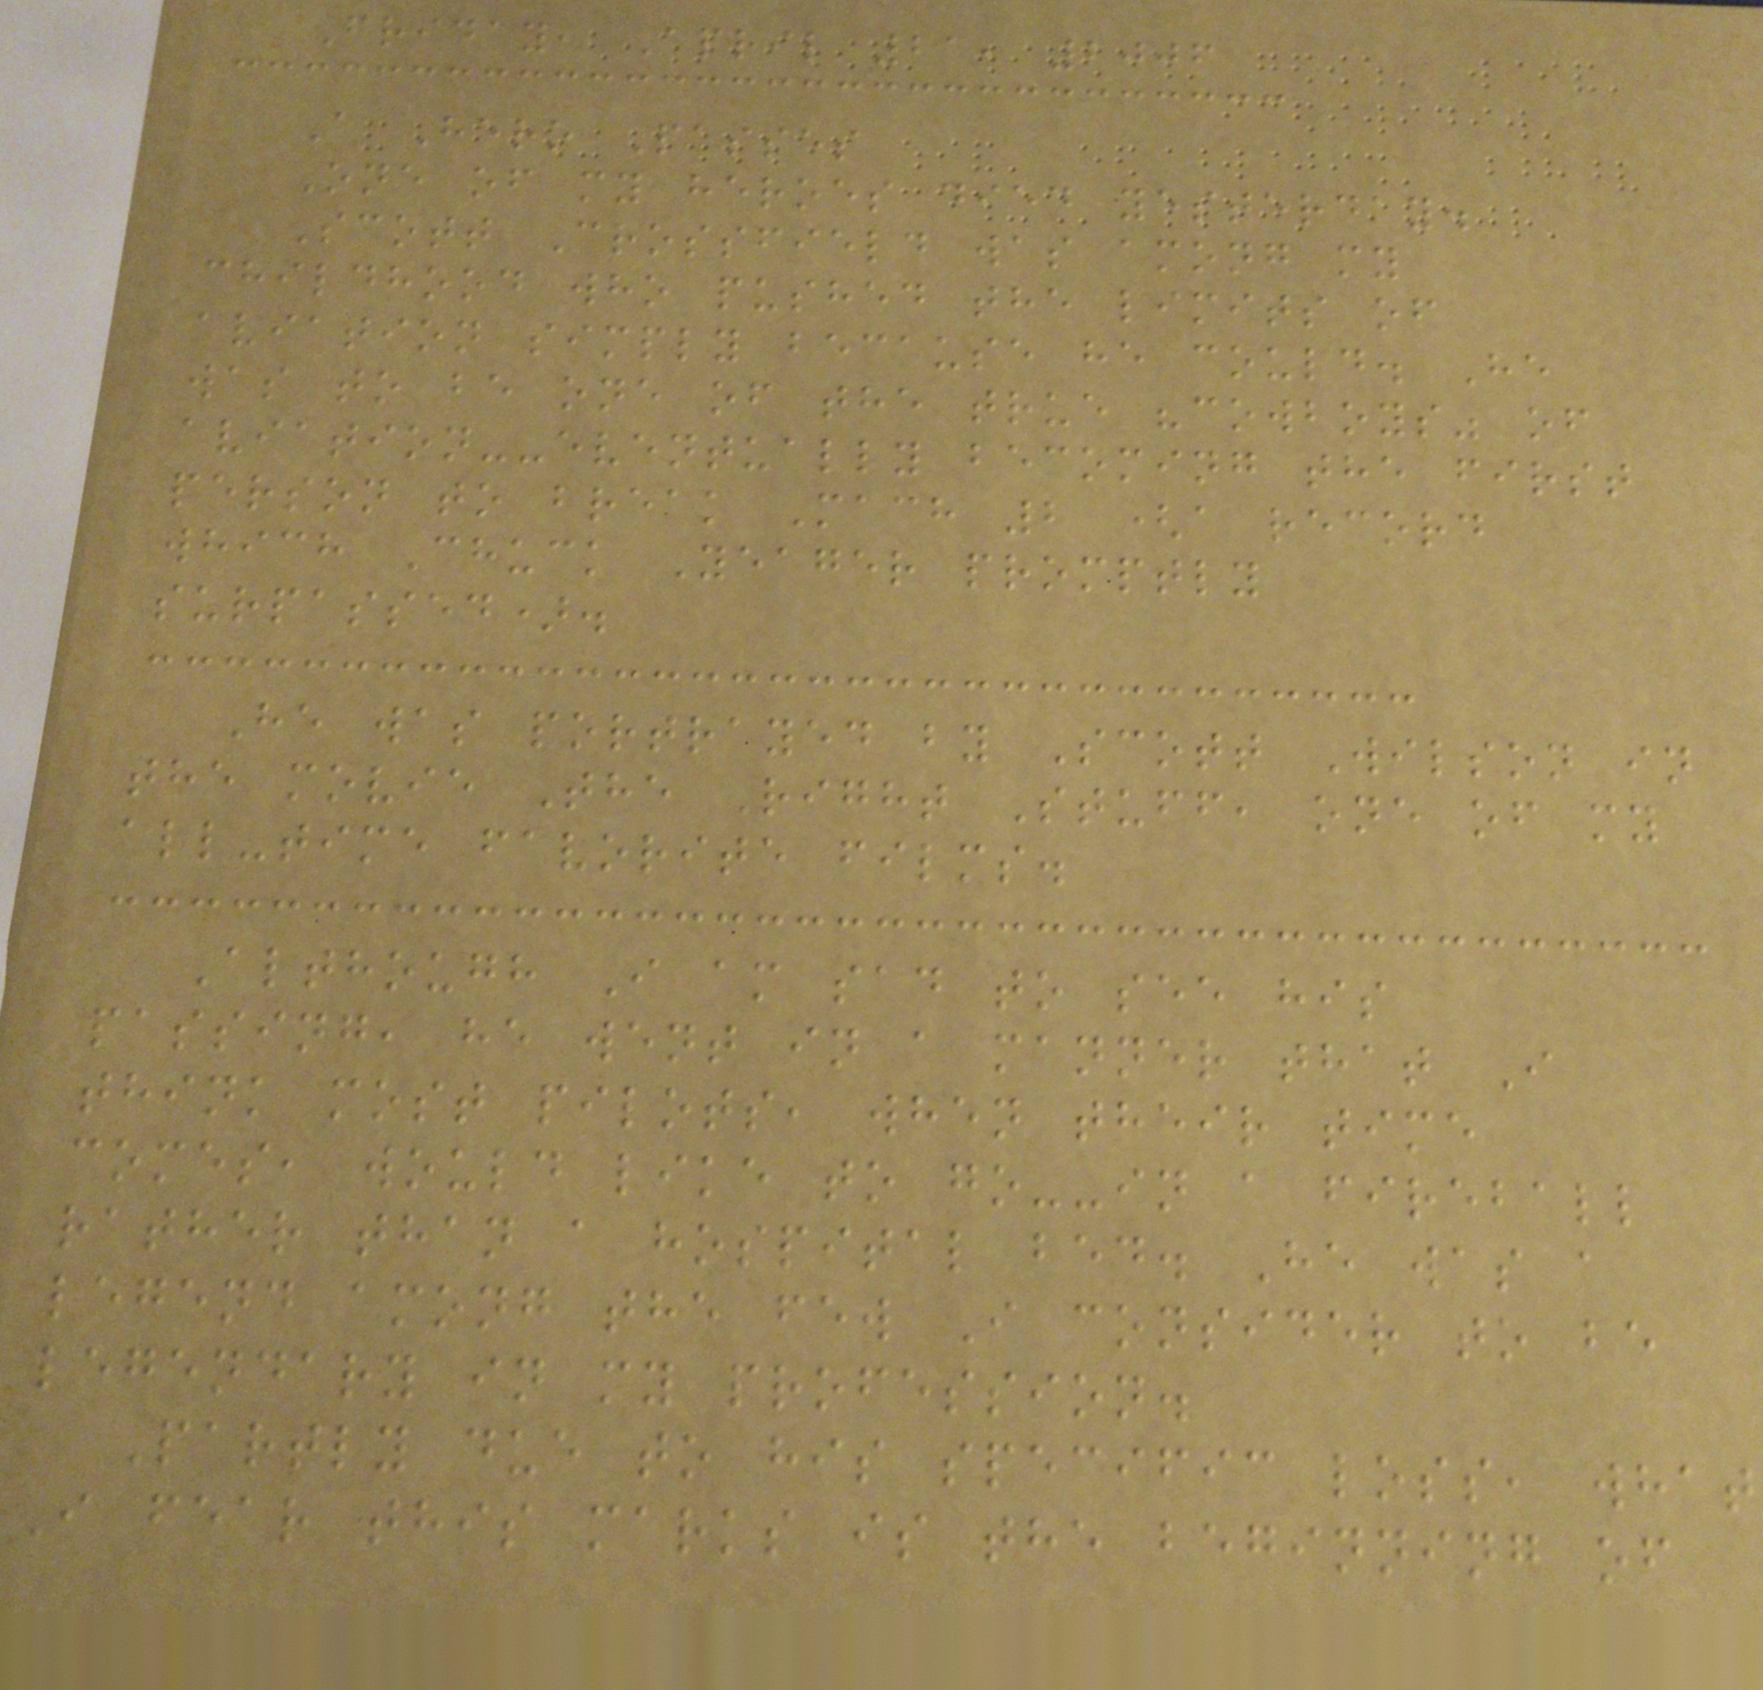Friday, April 21, 2006
A Hero Passes
One of my heroes died yesterday.
Scott Crossfield was among my
childhood who pushed the limits of
aviation simply because he could. He
was to be one of the true "cowboys" of
aviation--eventually becoming the first
person to break Mach 2 (a record
which Chuck Yeager promptly
surpassed).
He was portrayed by Scott Wilson in
the movie The Right Stuff, one of my
all-time favorite films.
Although I am sad to see his
passing, he went in a manner that I
think most pilots, when their time
comes, would like to go--in a fireball
rather than a hospital bed. He was a
legend among the few I consider to be
legendary in my profession.
Partly due to his specific loss, what
I fear this marks is the beginning of
